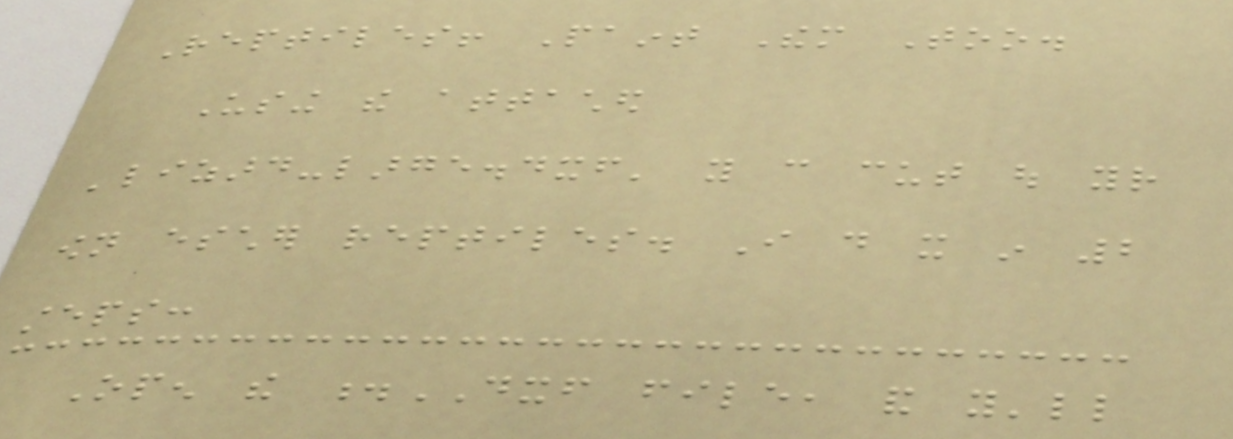Reptiles! Paint Them Too.
Using the attached
'lizard-large.dxf' you can cut out your
own escher reptiles. I do it in 2
steps:
Open the .DXF file, and you'll
